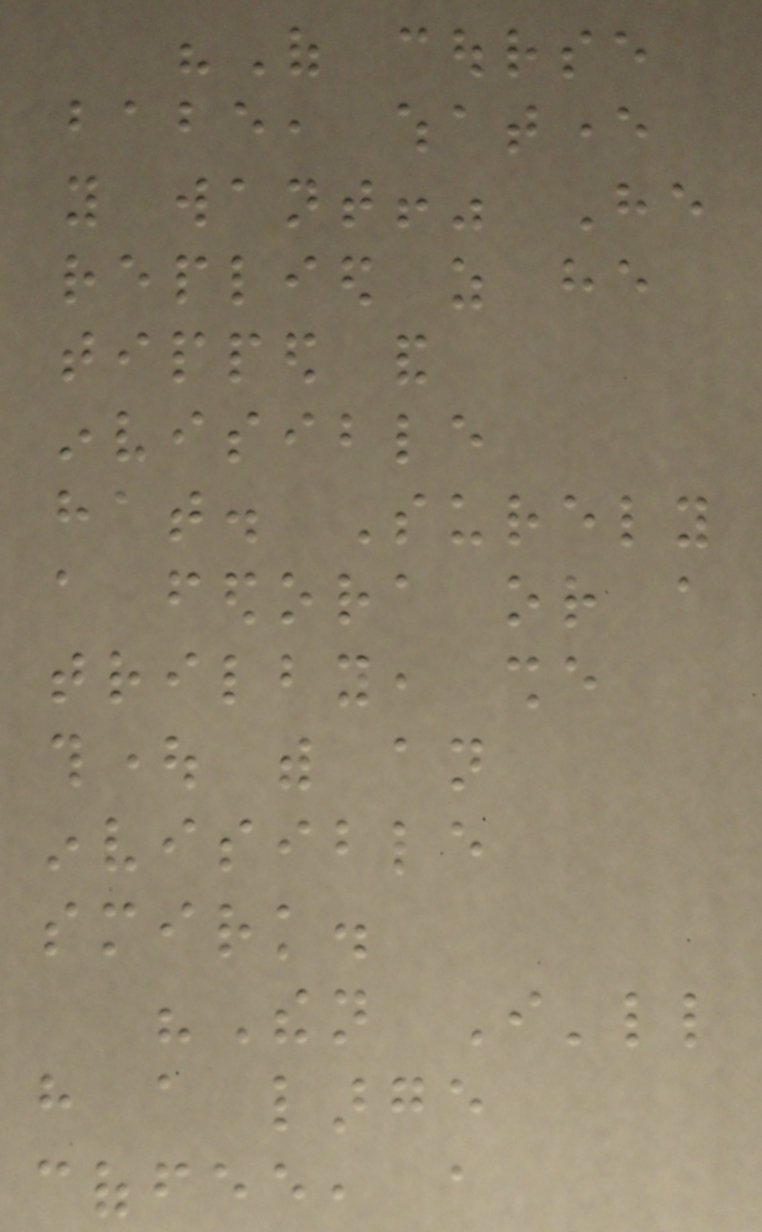"Of course
babe, whatever
you want!" He
replied as he
tipped and
invisible
hat. Surely
a fedora or a
trilby, she
thought with an
invisible
smirk.
"Then I'll
have a large
coffee, a
